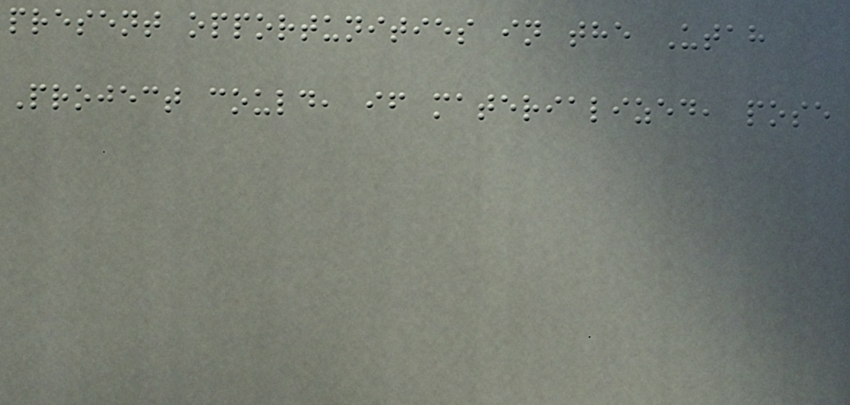present opportunities in the Utah
Project could, if materialized, pose
